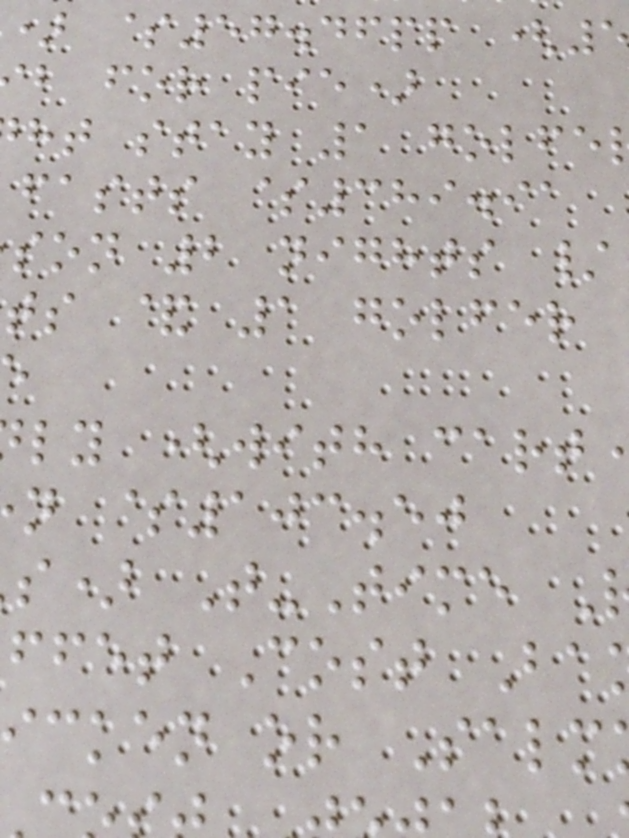) $57.46pp (
b for pie)
ht stay 1 golfe
fasts $389.91
son 2 nights /
ts & 1 golfer
ly (with cart
n $103.50
s) T-Time
ffet Cost Ba
cken or Salm
